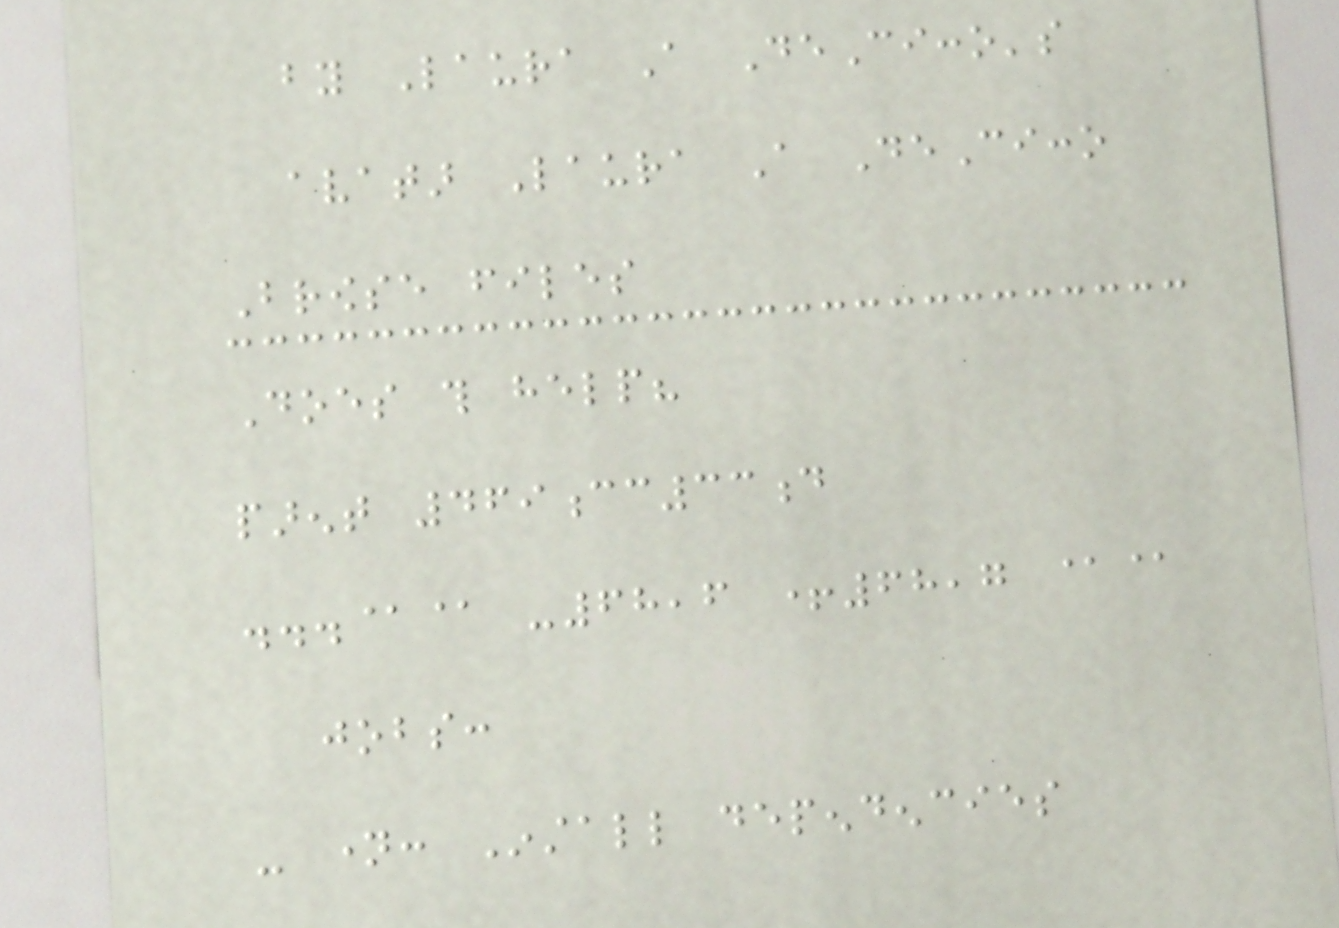by Laura A DeCicco's
avatar Laura A DeCicco
Browse files
Does this help?
parent 469cc33d
...@@ -68,6 +68,7 @@
jobs:
- name: Install dependencies
